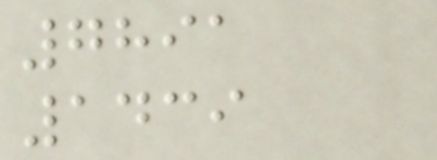7891
1439
